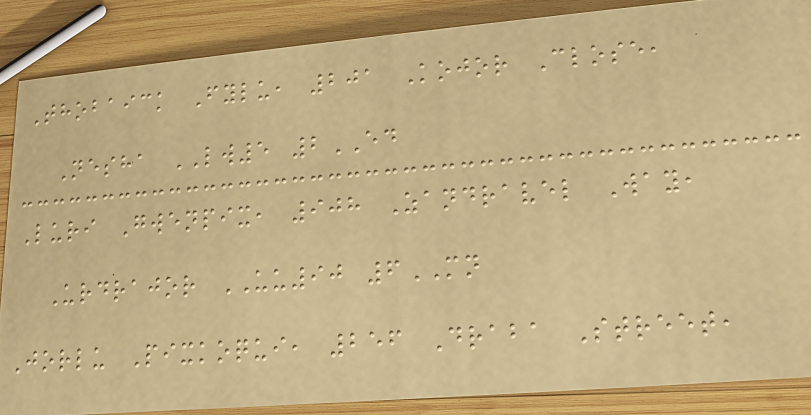Thobaick Fylu, 201 Kojor Close,
Nesha LW5 2ED
Luri Gwenpix, 908 Zandravel Way,
Urdrajor UU90 6MN
Jorlu Pixkoqui, 256 Draba Street,
